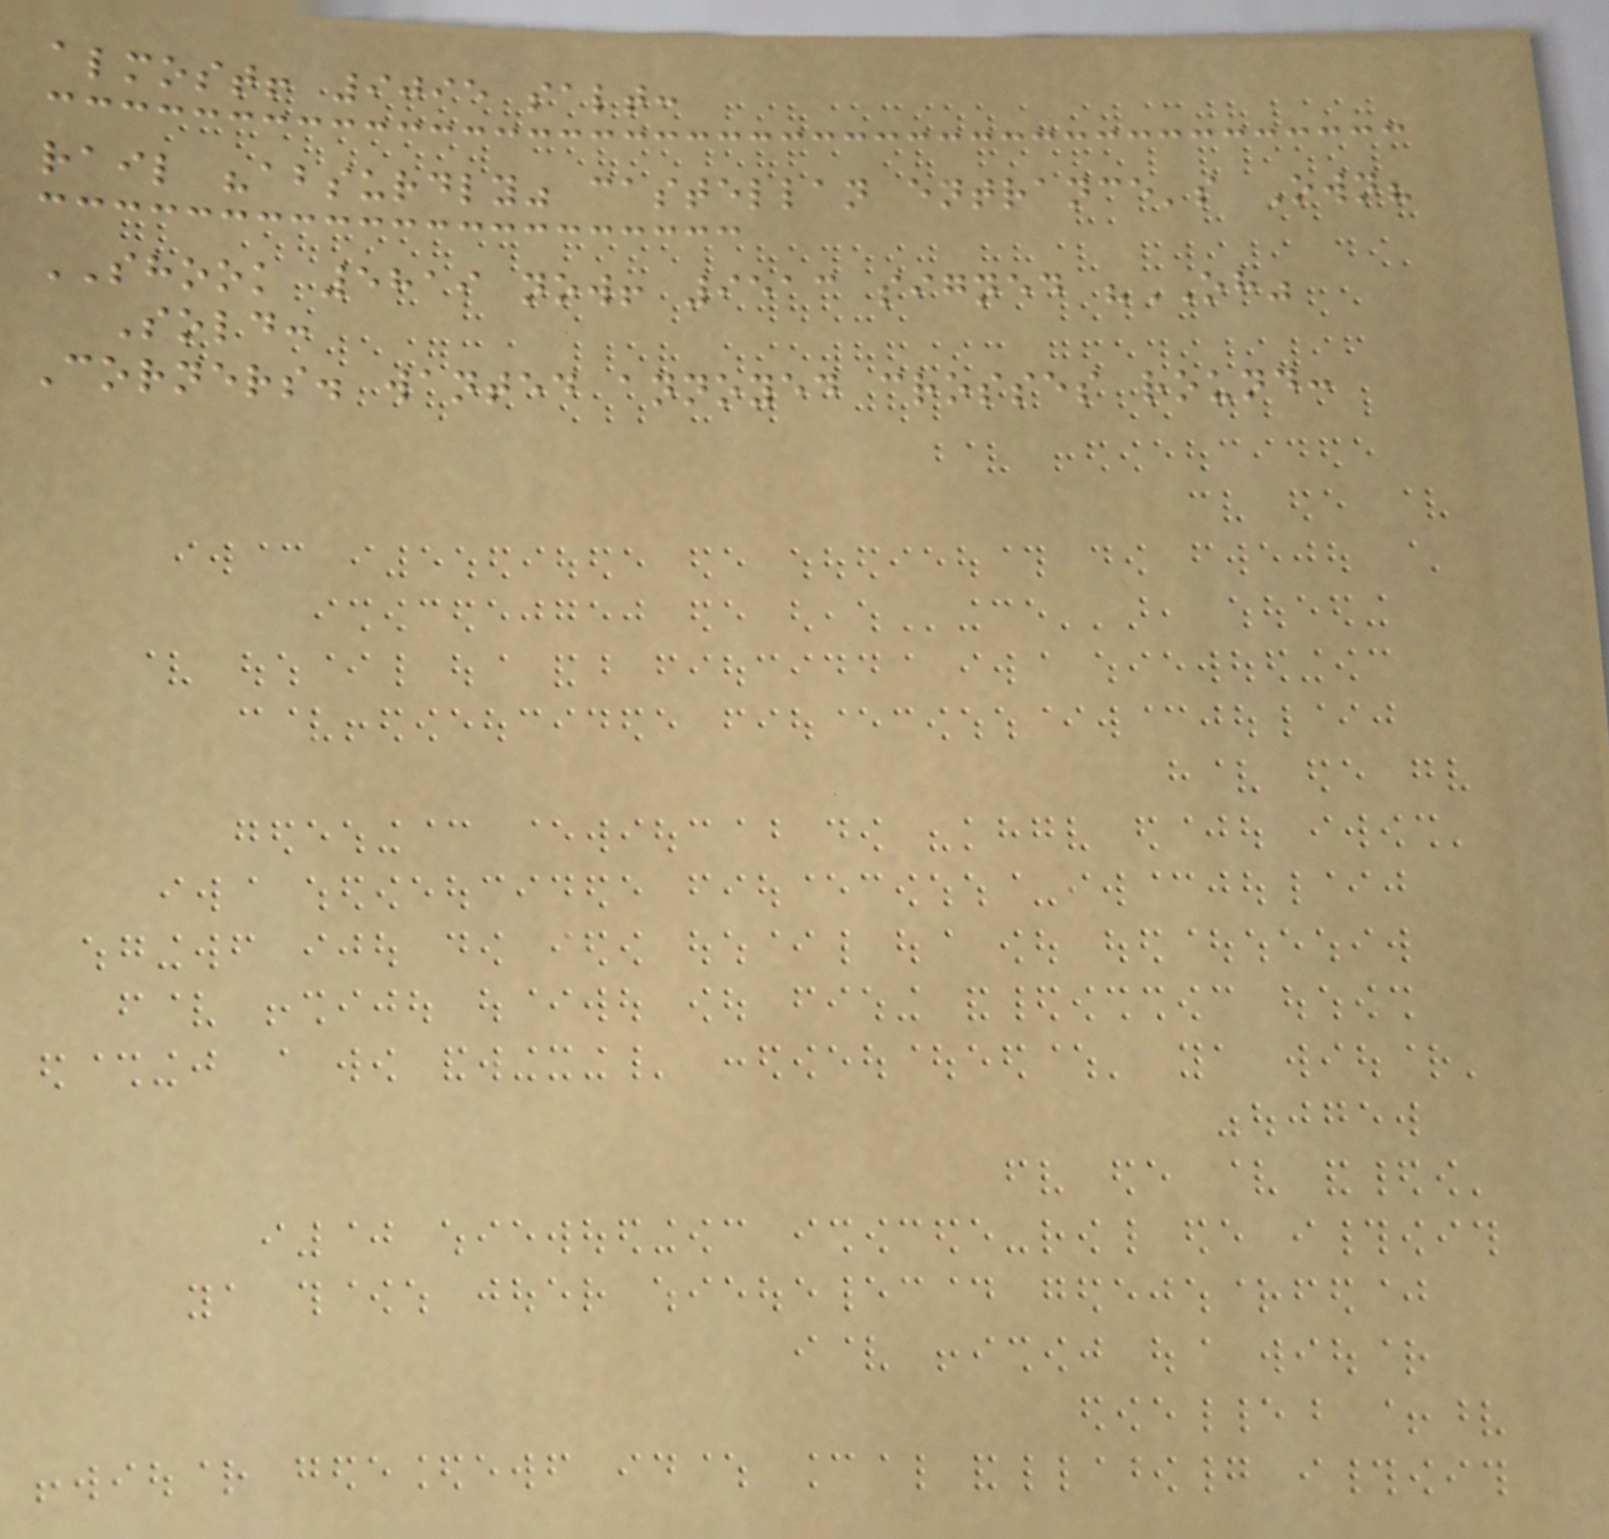almost! 9095 salt:
rail "absurdly" castellan entrance's Own?
SHOOK 5819 now! 9513 signed "OH"
Sold:
Corners. wanted annoyed crosses round:
